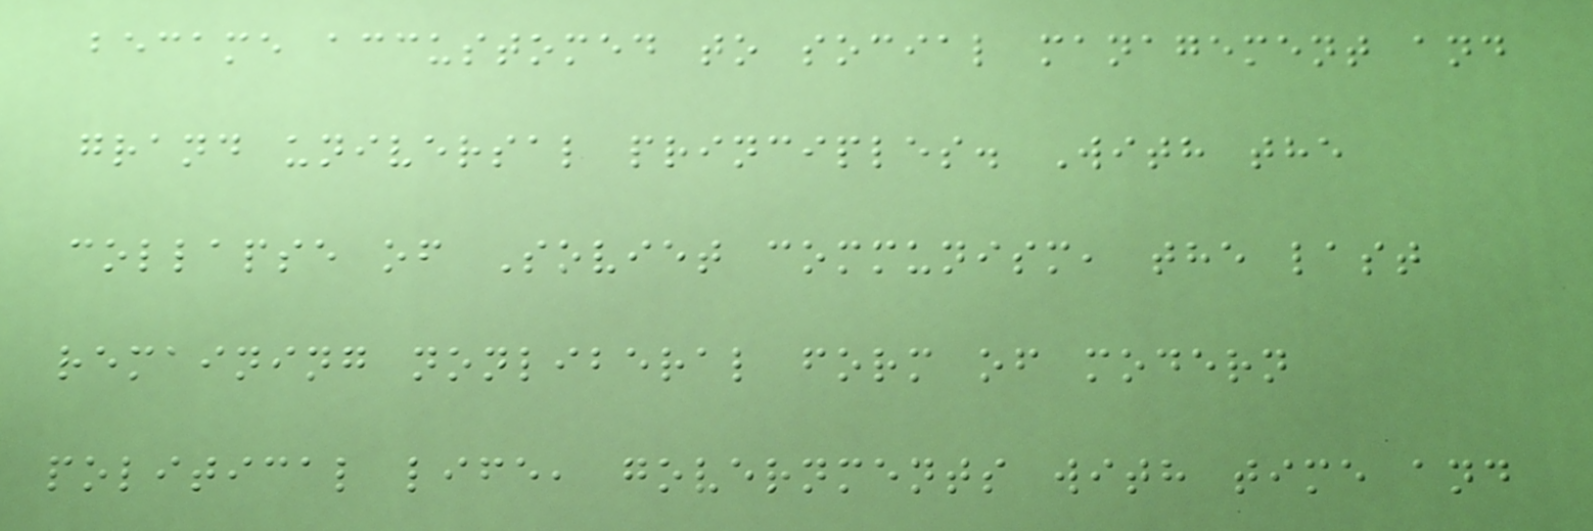became accustomed to social management and
grand universal principles. With the
collapse of Soviet communism, the last
remaining nonliberal form of modern
political life, governments with time and
